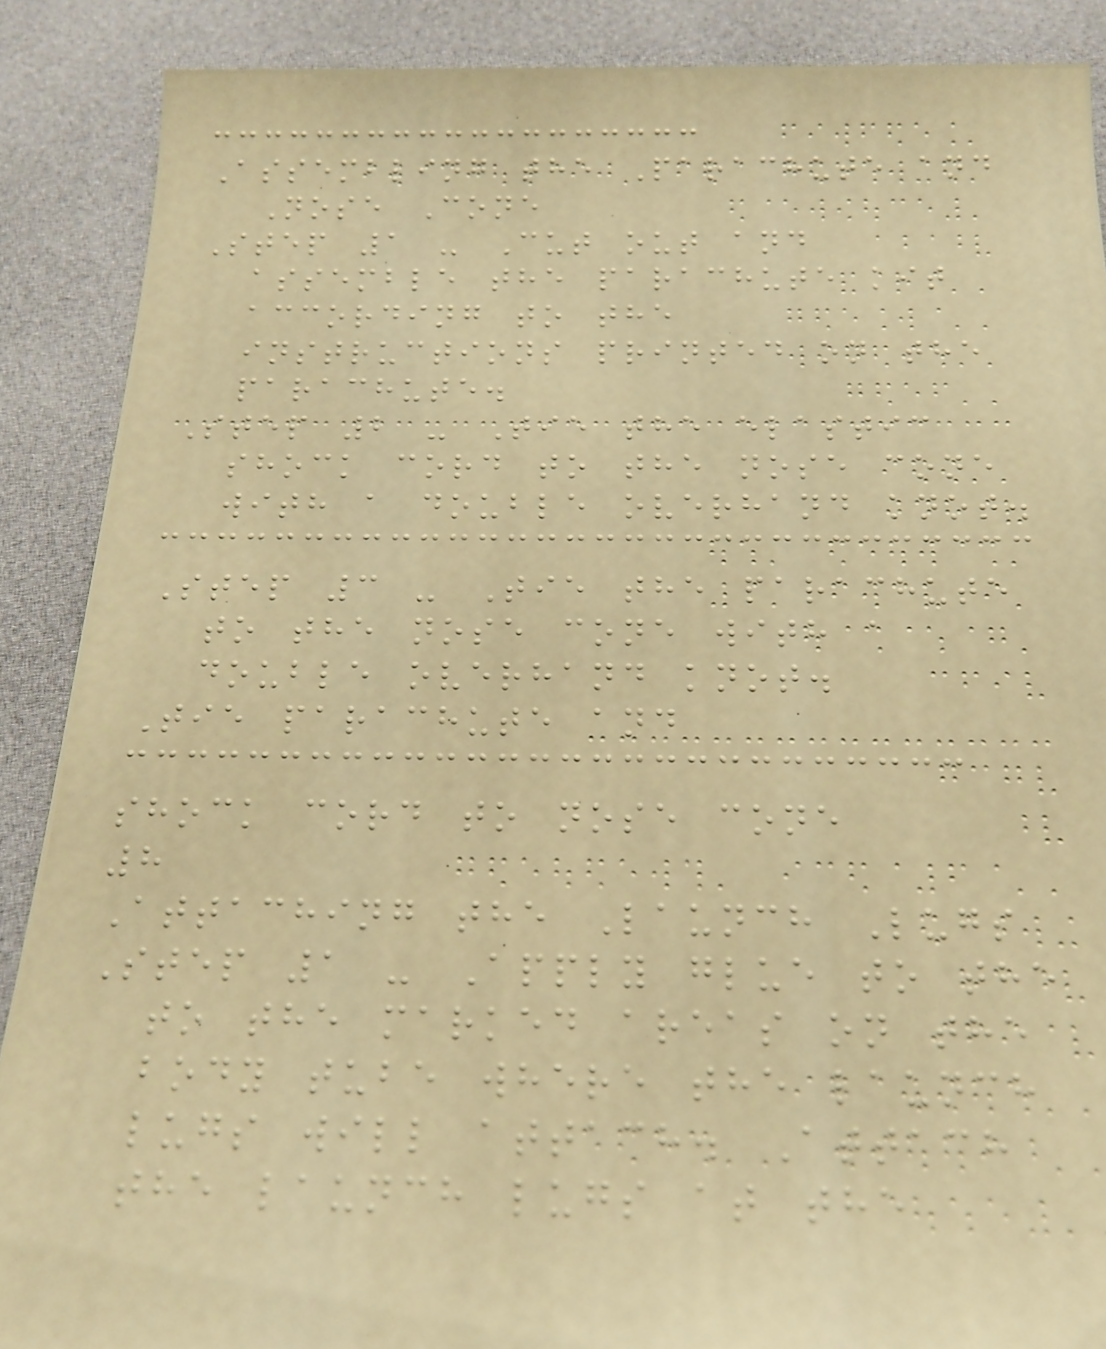Assembling the Parachute and
Nose Cone
Step 1 - Cut out and
assemble the parachute kit
according to the
instructions printed on the
parachute.
Step 2 - Tie the elastic
shock cord to the nose cone
with a double overhand knot.
Step 3 - Tie the parachute
to the nose cone with a
double overhand knot.
Tie parachute and
shock cord to nose cone
8
Attaching the Launch Lugs
Step 1 - Apply glue to the
to the marked areas on the
body tube where the launch
lugs will attach. Attach
the launch lugs at the
